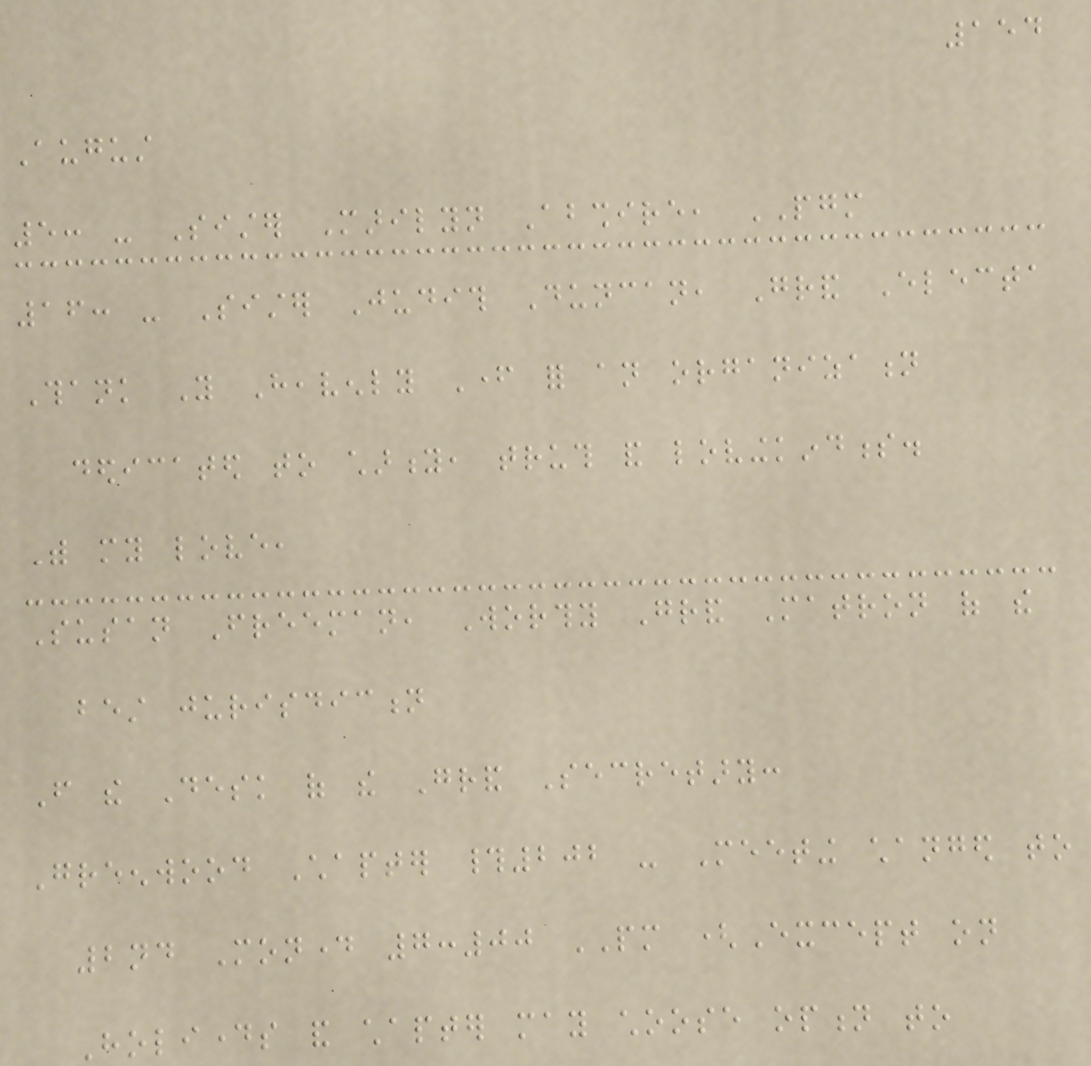154
August
5: - Sister Marilyn Abshire, PGM
16: - Sister Judith Duncan, Grand Electa
Thank You Heavenly Father for an organization
dedicated to charity, truth and lovingkindness.
With my love,
Susan Freeman, Worthy Grand Matron of the
best jurisdiction
From the Desk of the Grand Secretary:
Greenwood Chapter #202 - Meeting changed to
2nd Monday 7:00 PM (Except on
Holidays and chapter may choose option to
